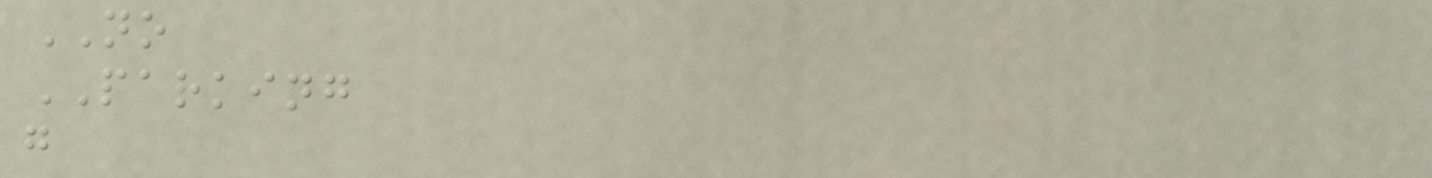NO
PARKING
g
